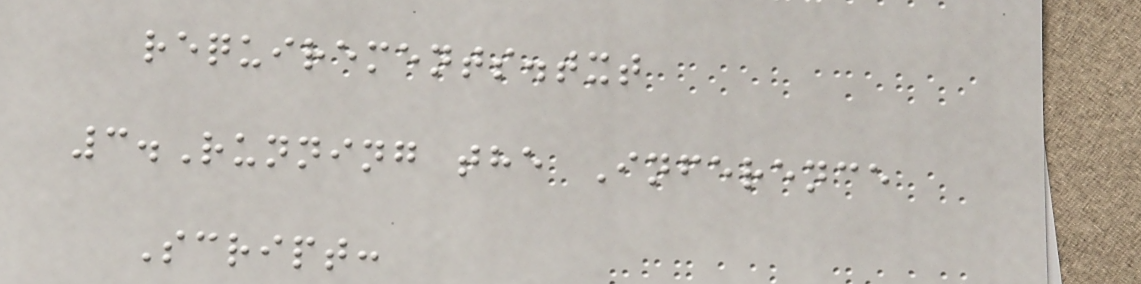requirements.txt
3.Running the Inference
Script:
